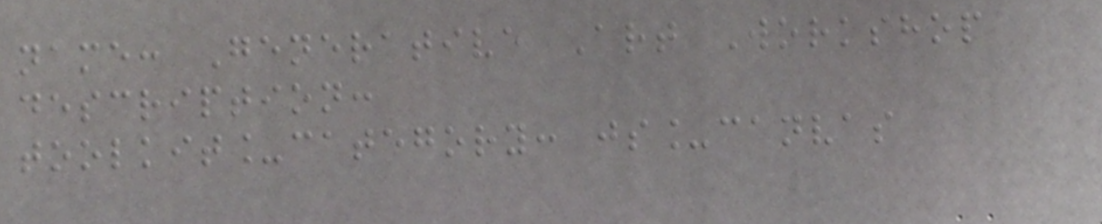name: Generative Art Workshop
description:
toolkit_category: js_canvas
